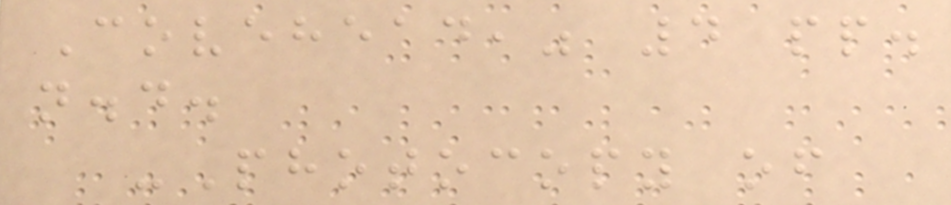Covehead," 4 pp.
n.d.
-Photocopy of
